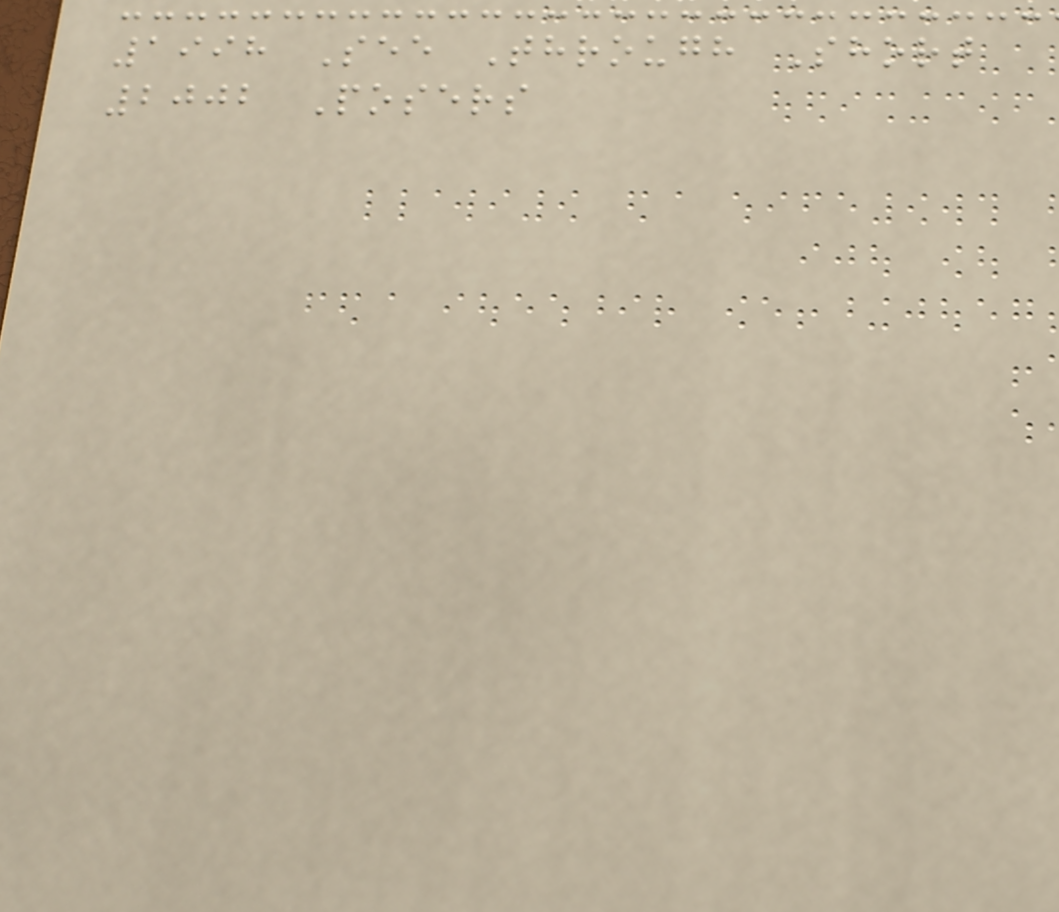1998 See Through Short
2002 Posers
